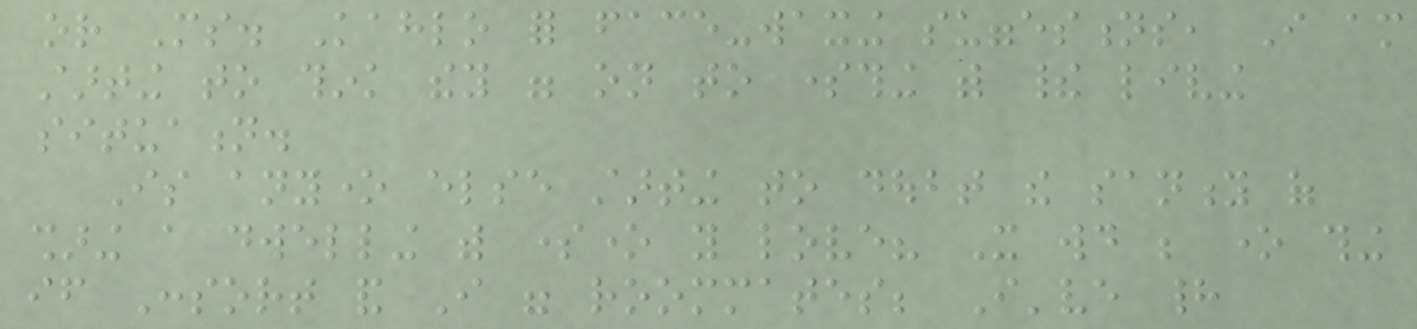or Ms. Kahlo for face-waxing suggestions, I am
starting to think they were on to something with their living
situation.
Is anyone else starting to doubt the sanity of
sharing a dwelling with someone you love? It would be one thing
if Consort and I were roommates; I've had
